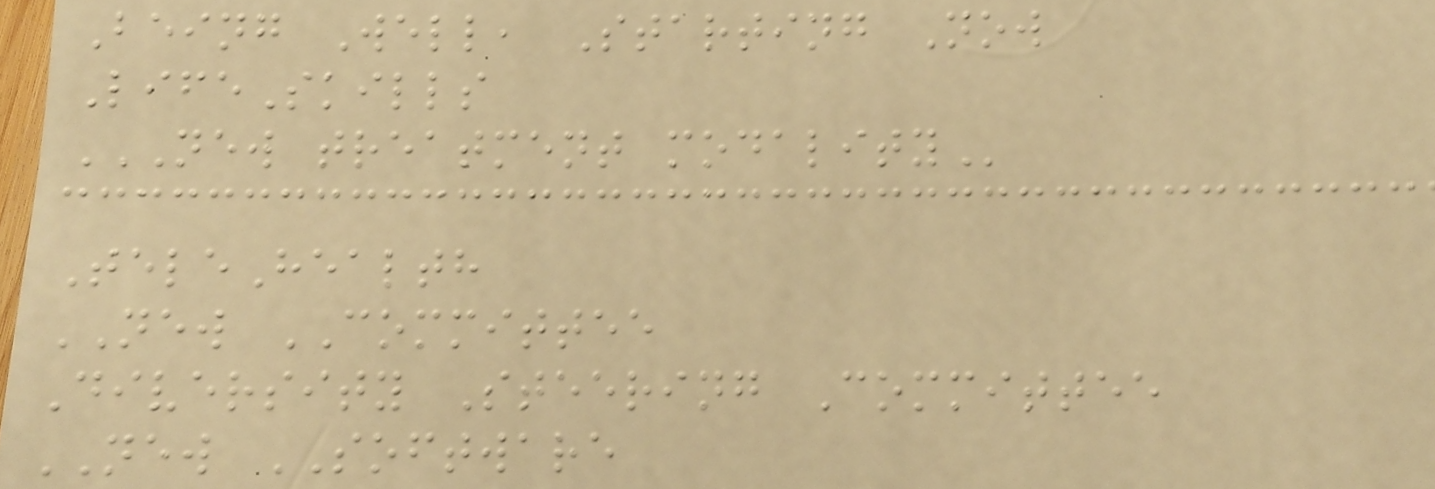Being Well, Starting Now
LifeSkills
NEW TREATMENT MODALITY
TeleHealth
NEW COMMITTEE
Diversity Steering Committee
NEW SOFTWARE
